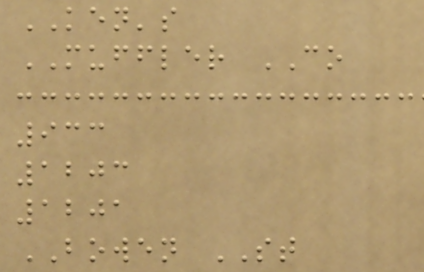KEN's
MUFFLER CO
933
1203
1201
BOWEN ST
